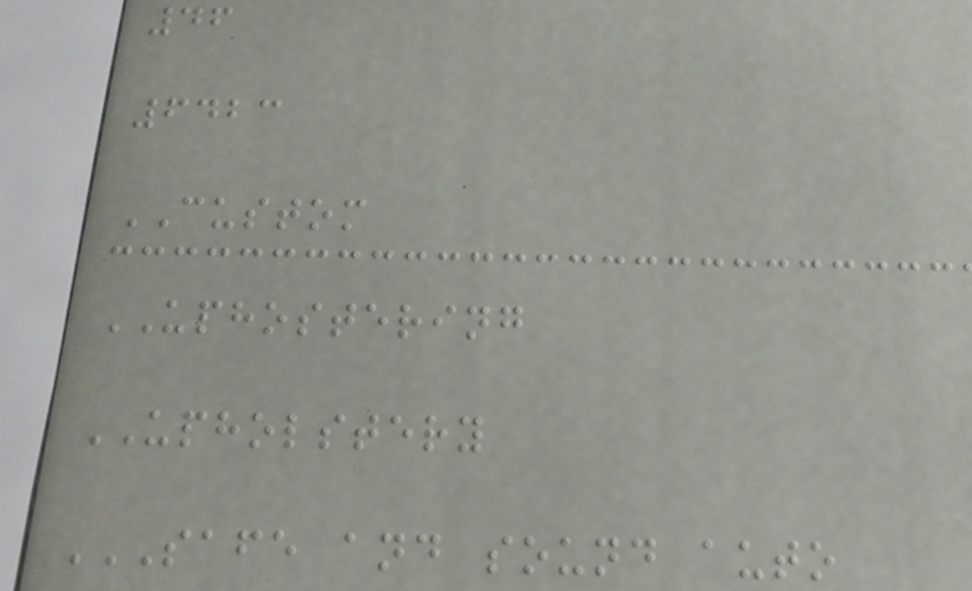46
6423
CUSTOM
UPHOSTERING
UPHOLSTERY
SAFE AND SOUND AUTO
